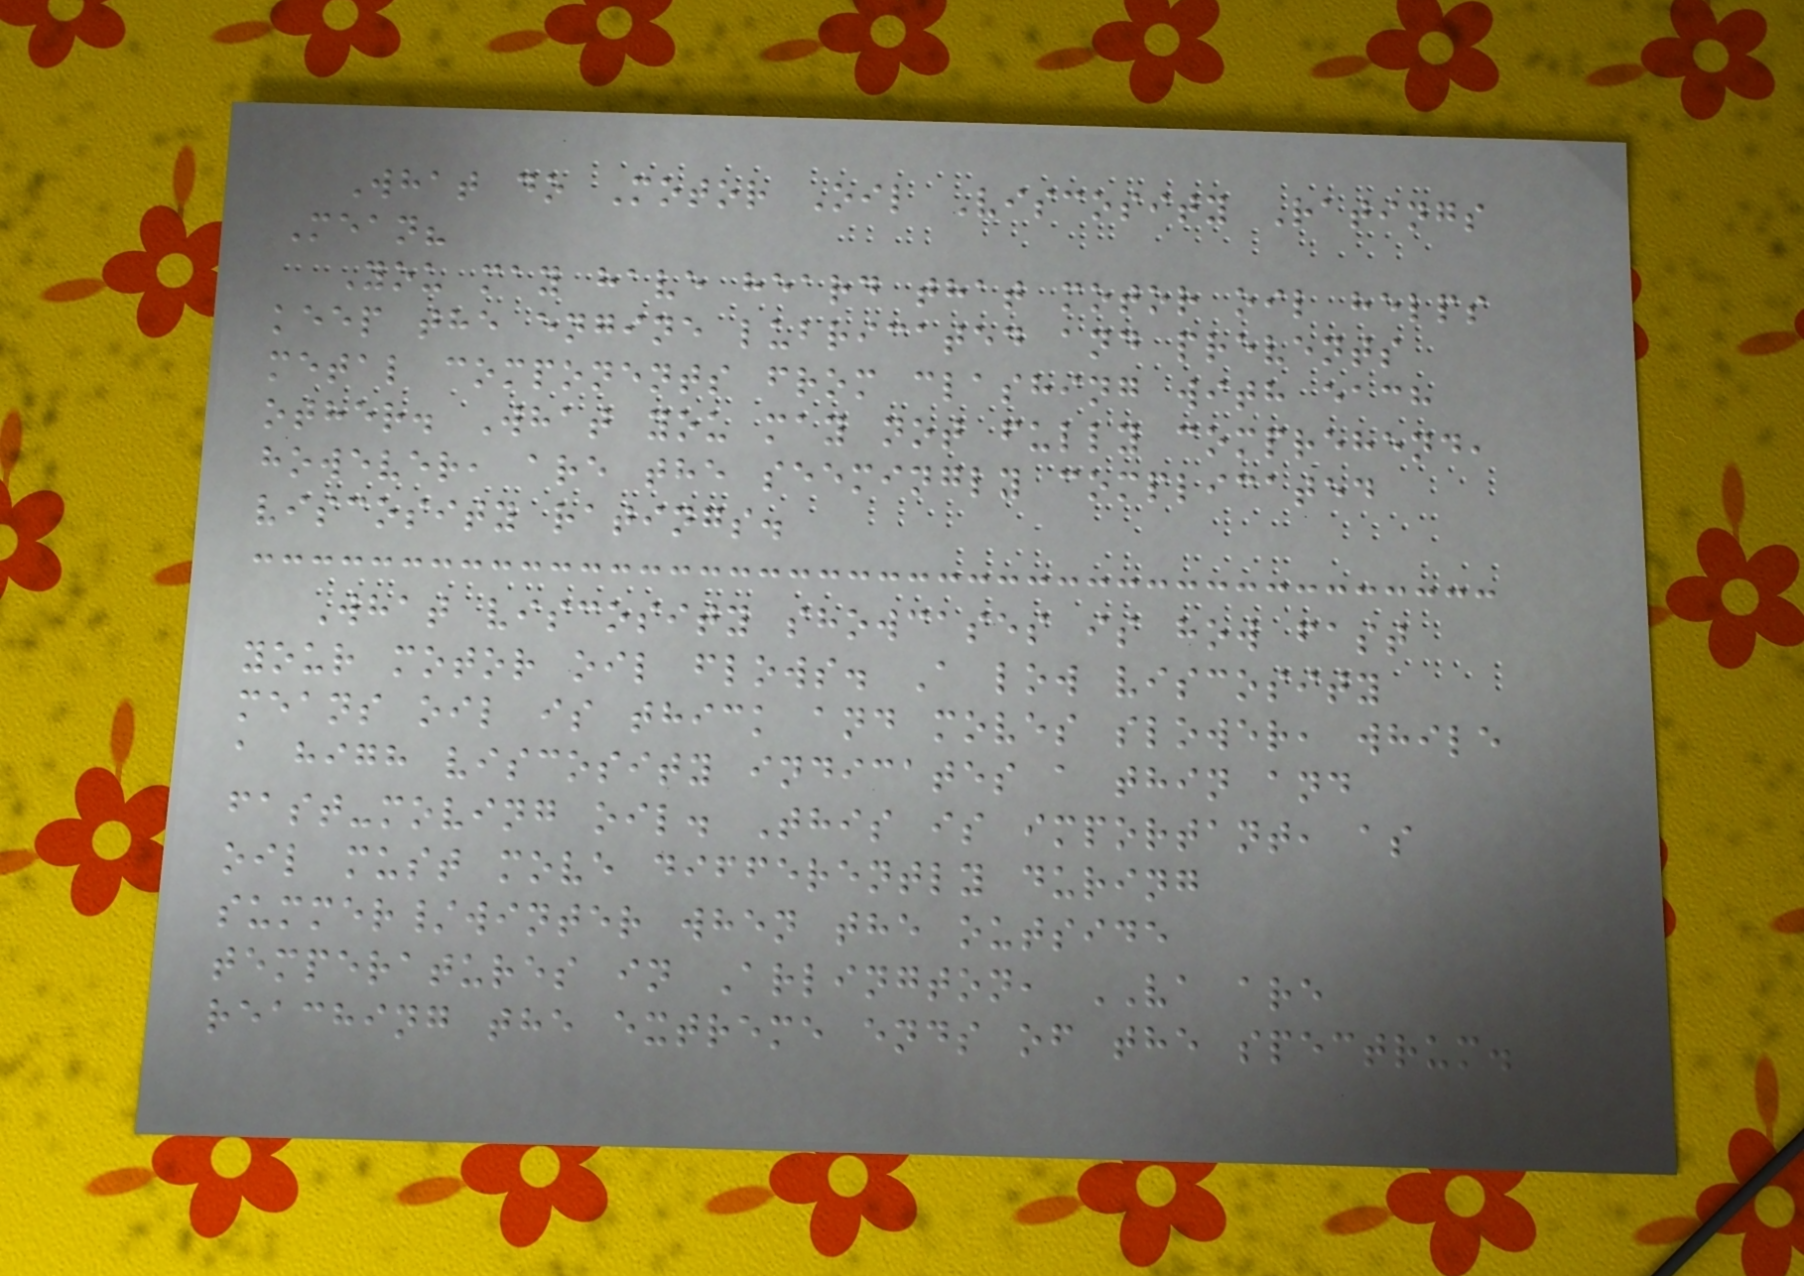What do Motor Oil Viscosity Ratings
Mean?
You may have heard that motor oil helps
keep the engine lubricated and prevents
metal components from clashing with each
other. What you may not fully comprehend,
however, are the seemingly complicated
viscosity ratings.
What viscosity showcases is how fast
your motor oil flows. A low viscosity
means oil is thick and moves slower, while
a high viscosity indicates a thin and
fast-moving oil. This is important, as
oil must move differently during
summer/winter when the outside
temperatures in Arlington, VA are
reaching the extreme ends of the spectrum.
